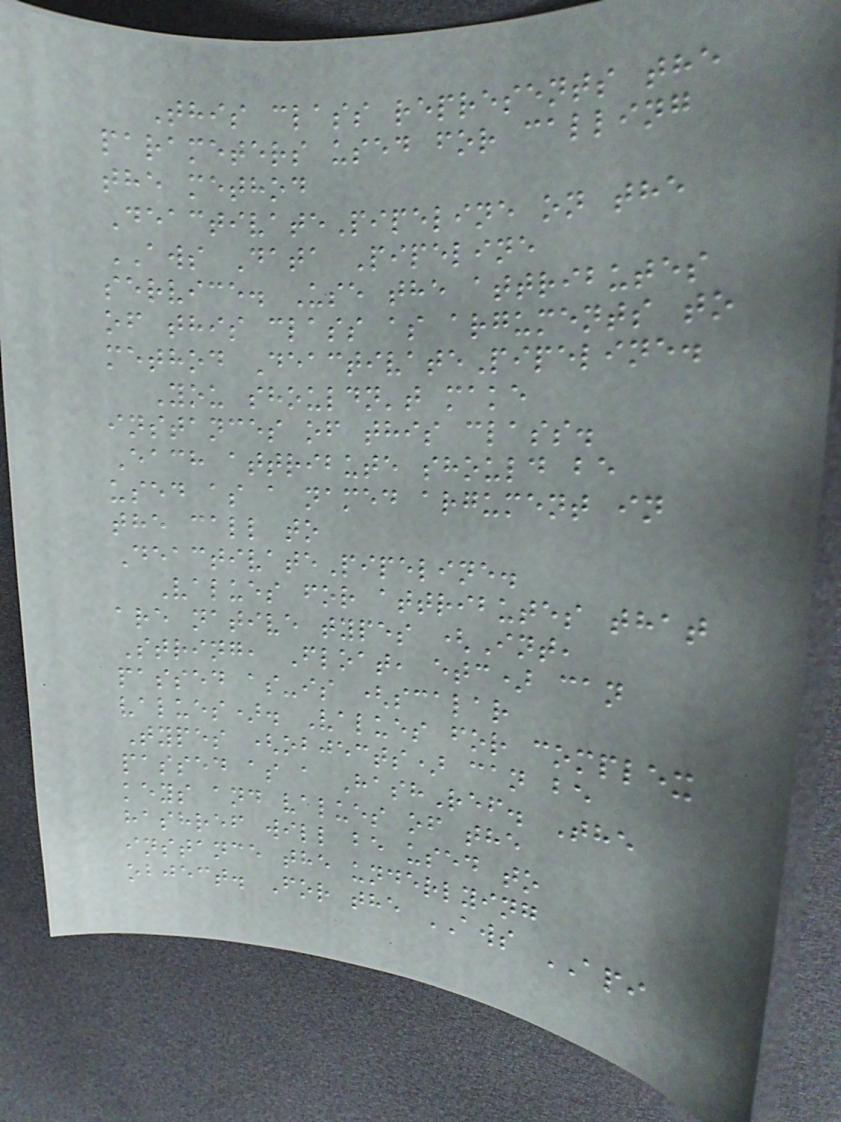This class represents the
parameters used for calling
the method
DeactivatePipeline on the
AWS Data Pipeline
service. Use the attributes
of this class as arguments to
method DeactivatePipeline.
You shouldn't make
instances of this class.
Each attribute should be
used as a named argument in
the call to
DeactivatePipeline.
Values for attributes that
are native types (Int,
String, Float, etc) can
passed as-is (scalar
values). Values for complex
Types (objects) can be
passed as a HashRef. The
keys and values of the
hashref will be used to
instance the underlying
object. For the AWS API
